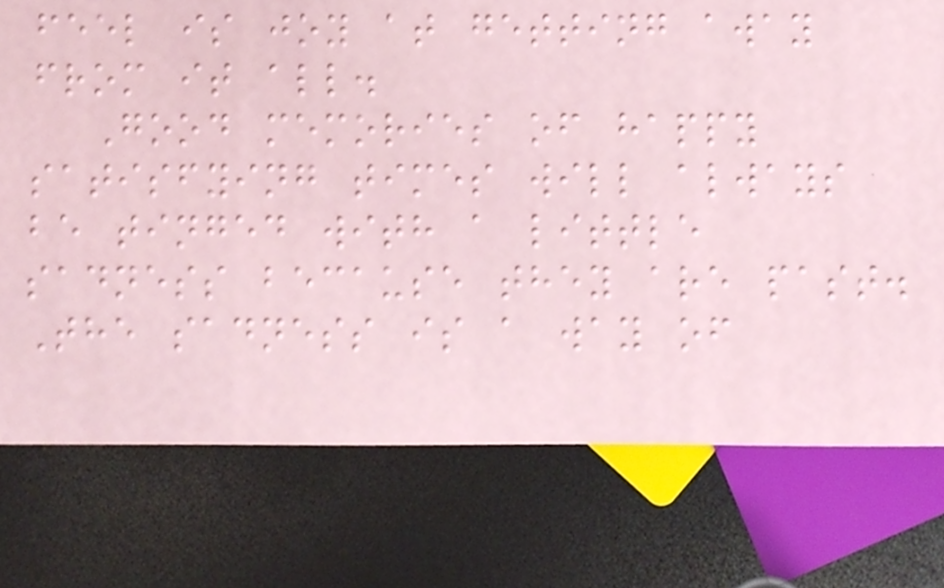feel is joy at getting away
from it all.
Good memories of happy
satisfying times will always
be tinged with a little
sadness because they are past.
The sadness is a way of
